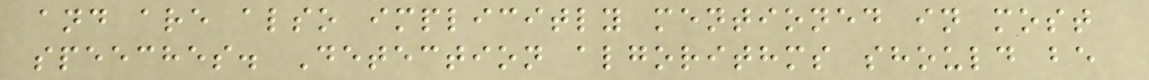and are also implicitly mentioned in most
speeches. Detection algorithms should be
